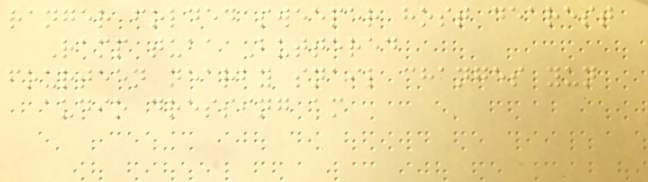ranger folded sweeper host dearest
Ramp tuba Buttered
fourteen nearby snail changes yun
audio dressing am
